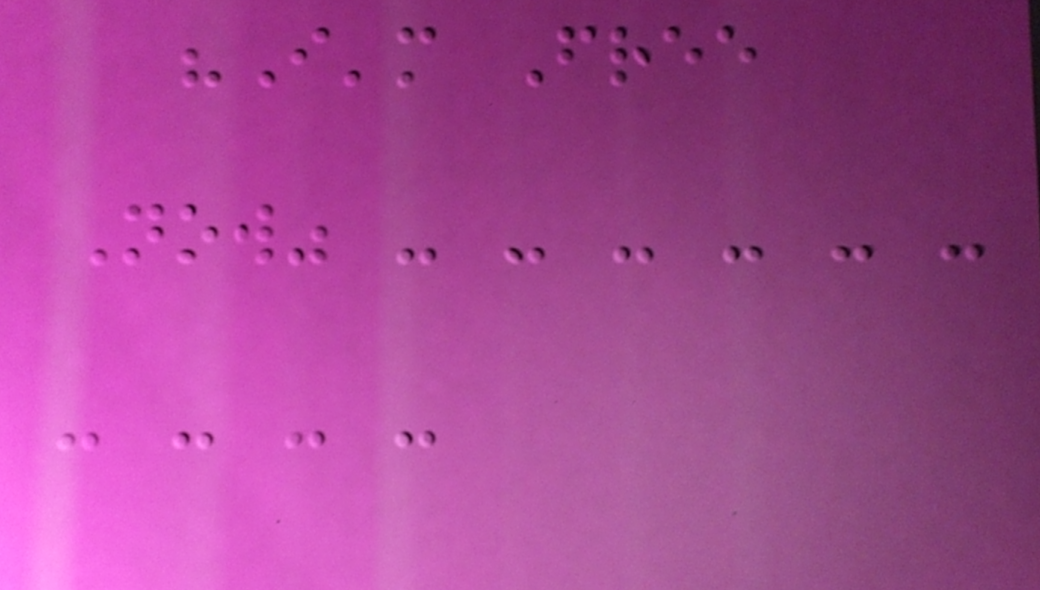"I'm Free
Now" - - - - - -
- - - -
